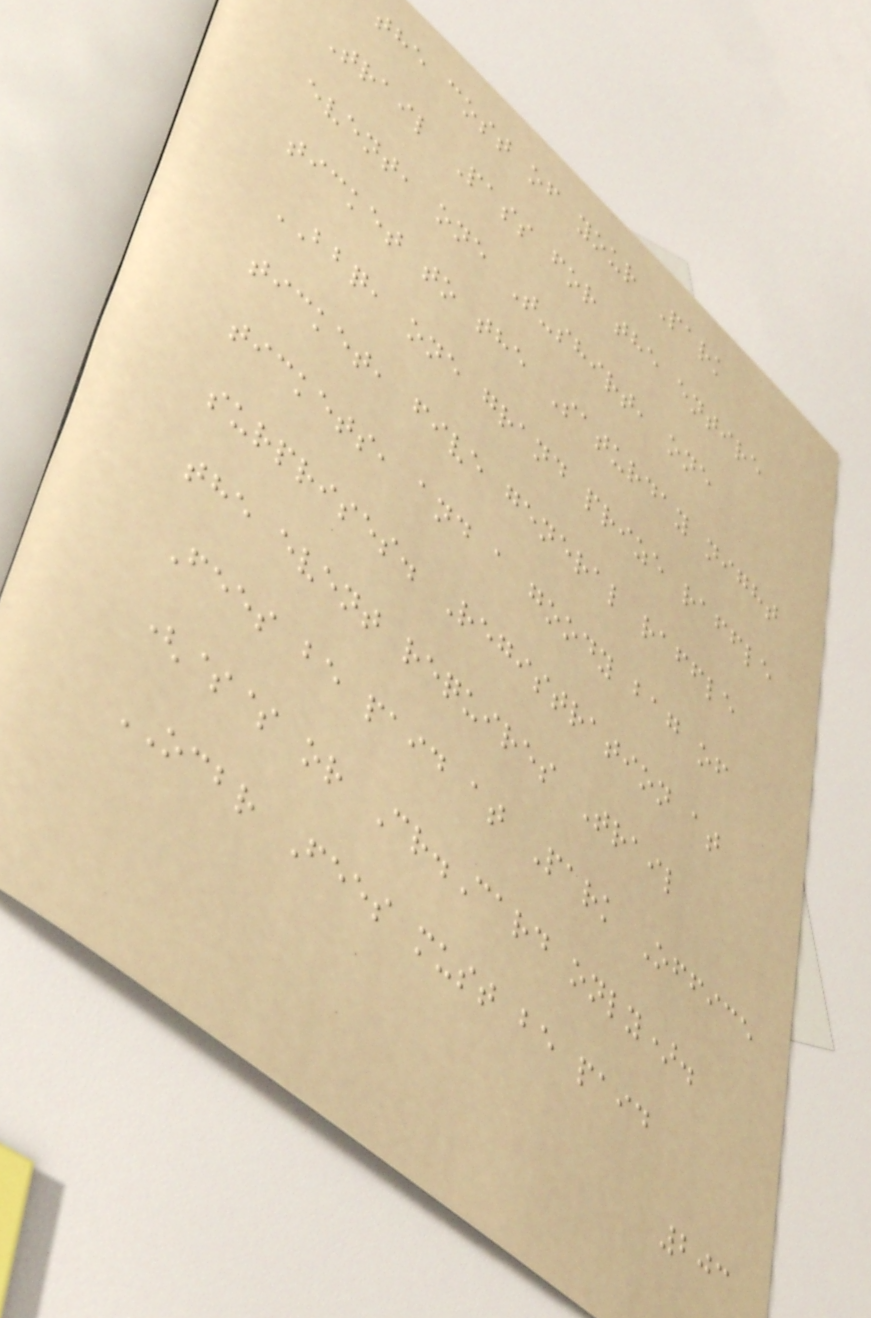the cost of your Park
Trail Pass for the entire
event, one T-shirt, one
ticket to the Saturday night
BBQ, one grand prize raffle
ticket, five general raffle
tickets, and a goody bag of
surprises. Registration at
the event requires Trail
Fees be paid at Park Office
($$ or Cr.Card only).
OCBR Fees must be paid
203
